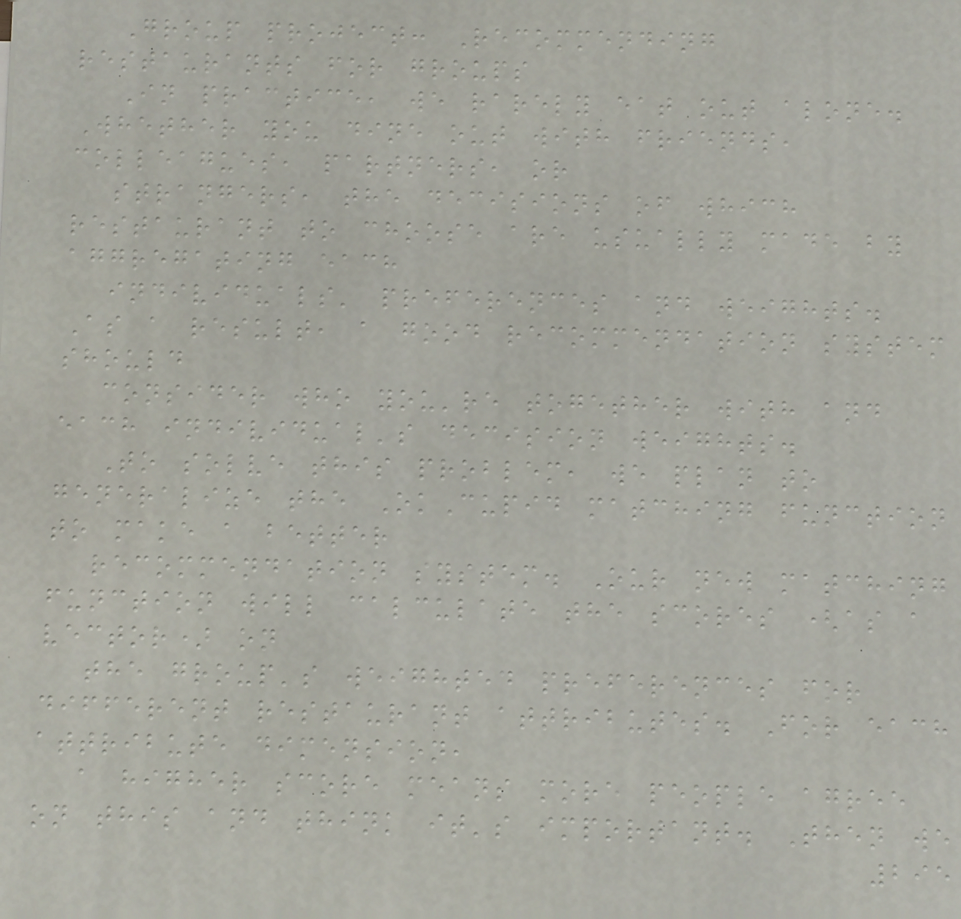Group project: Recommending
restaurants for groups
In practice, we rarely eat out alone.
Whether you dine out with friends,
colleagues, partners, or
strangers, the decisions of which
restaurant to choose are usually made by
aggregating each
individuals' preferences and weights.
As a result, a good recommendation system
should
consider who you're together with and
each individual's decision weights.
To solve this problem, we plan to
generalize the OkCupid matching function
to make a better
recommendation system. Our new matching
function will calculate the scores (as a
vector) on
the group's weighted preferences for
different restaurant attributes. For each
attribute dimension,
a higher score means more people agree
on this and think it's important. Then we
295
